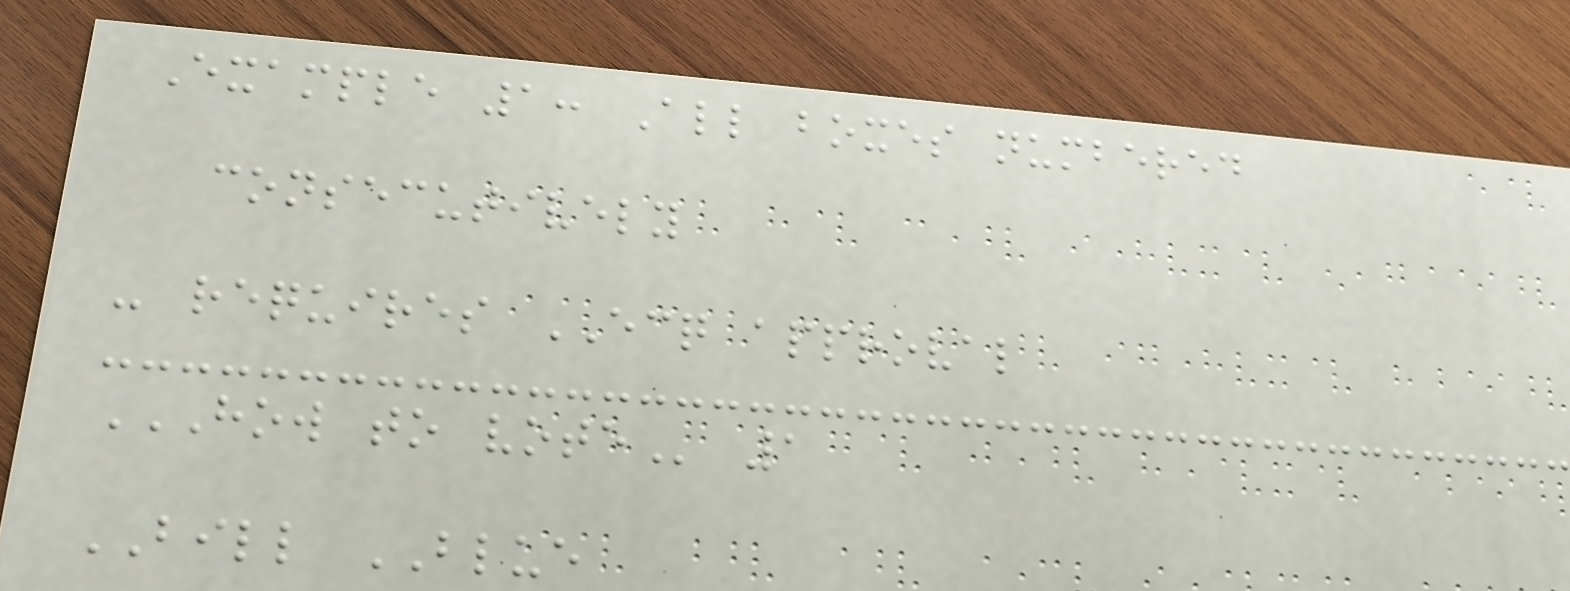Example 1: All boxes numbered
consecutively
- requires ECQ approval
HOW TO VOTE 1
BILL BLUE
